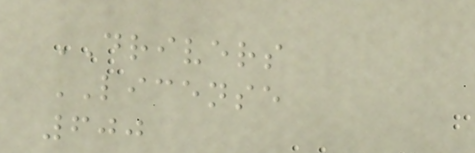DRIVERS
LICENSE
600
